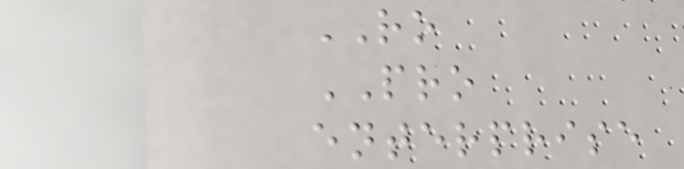RO
PRO
enterprise
